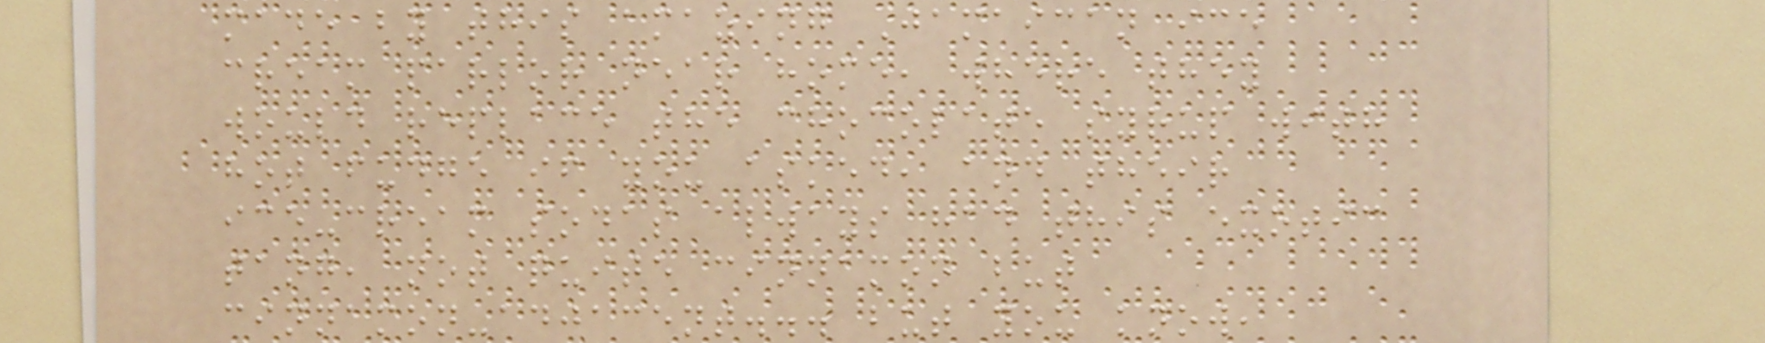made by this amazing Jamaican ice
cream parlor near home, where they
would replace the chocolate syrup with
hot fudge if you asked, and their
ice-cream sodas always had this exotic
tang, not quite cinnamon but
cinnamon-adjacent... but you know,
